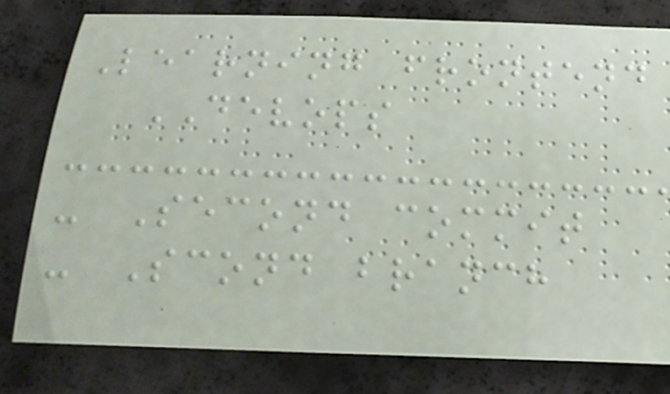Learning frontend
DEVOPS
- Second commit
- Scond branch
